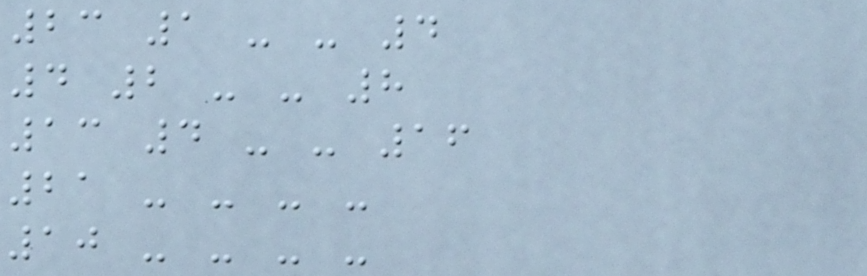23 1 - - 4
4 2 - - 8
13 4 - - 16
21 - - - -
10 - - - -
